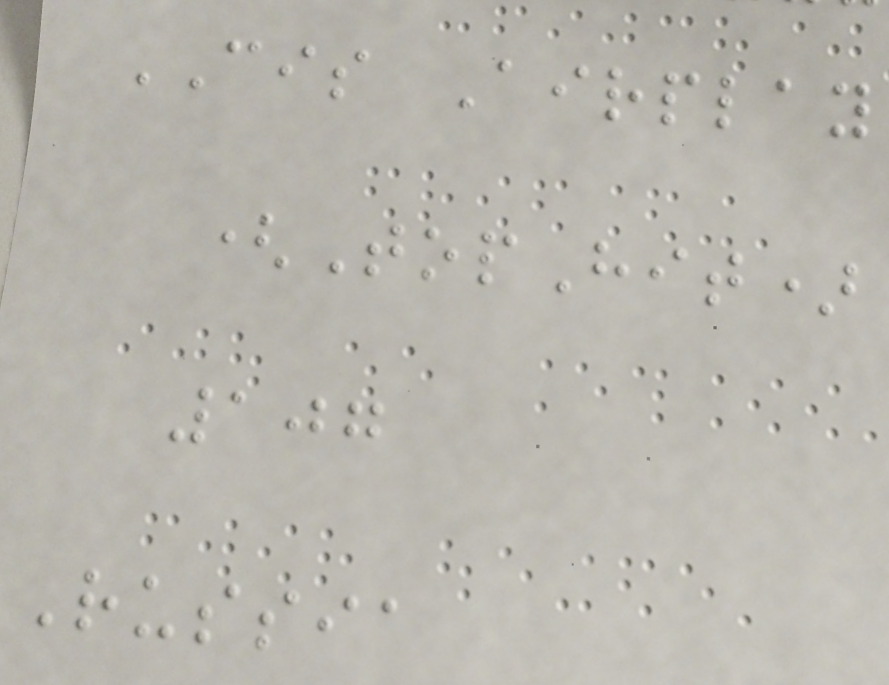CIS Airplay
(TopHit)
107
Russia
